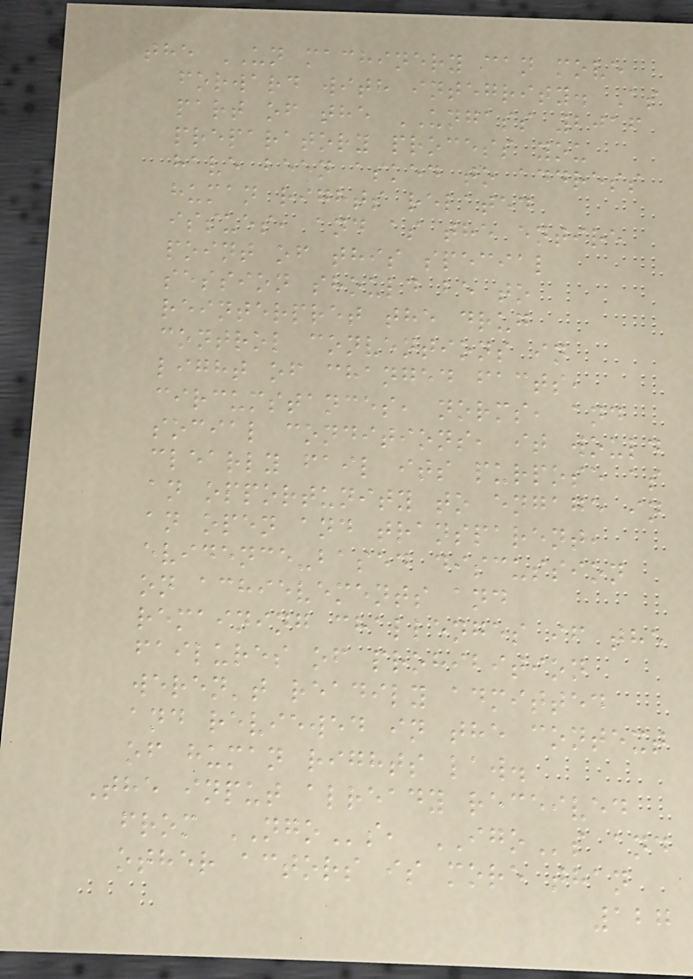the UN machinery can move
forward with integrity. As
part of the UNGASS 2016
preparatory process you
have been asked to address
human rights related
issues, and as the entire
point of this special
session should be to
reinterpret the drug
control conventions in
light of changed facts,
circumstances, norms, and
social conditions, it would
clearly fail its purpose as
an opportunity to engage in
an open and transparent,
evidence-based discussion
on achievements and
remaining challenges if the
failures of prohibition
weren't readily admitted
and reviewed in the context
of human rights law.
The input already received
from NGOs, IGOs and
other actors is more than
127
